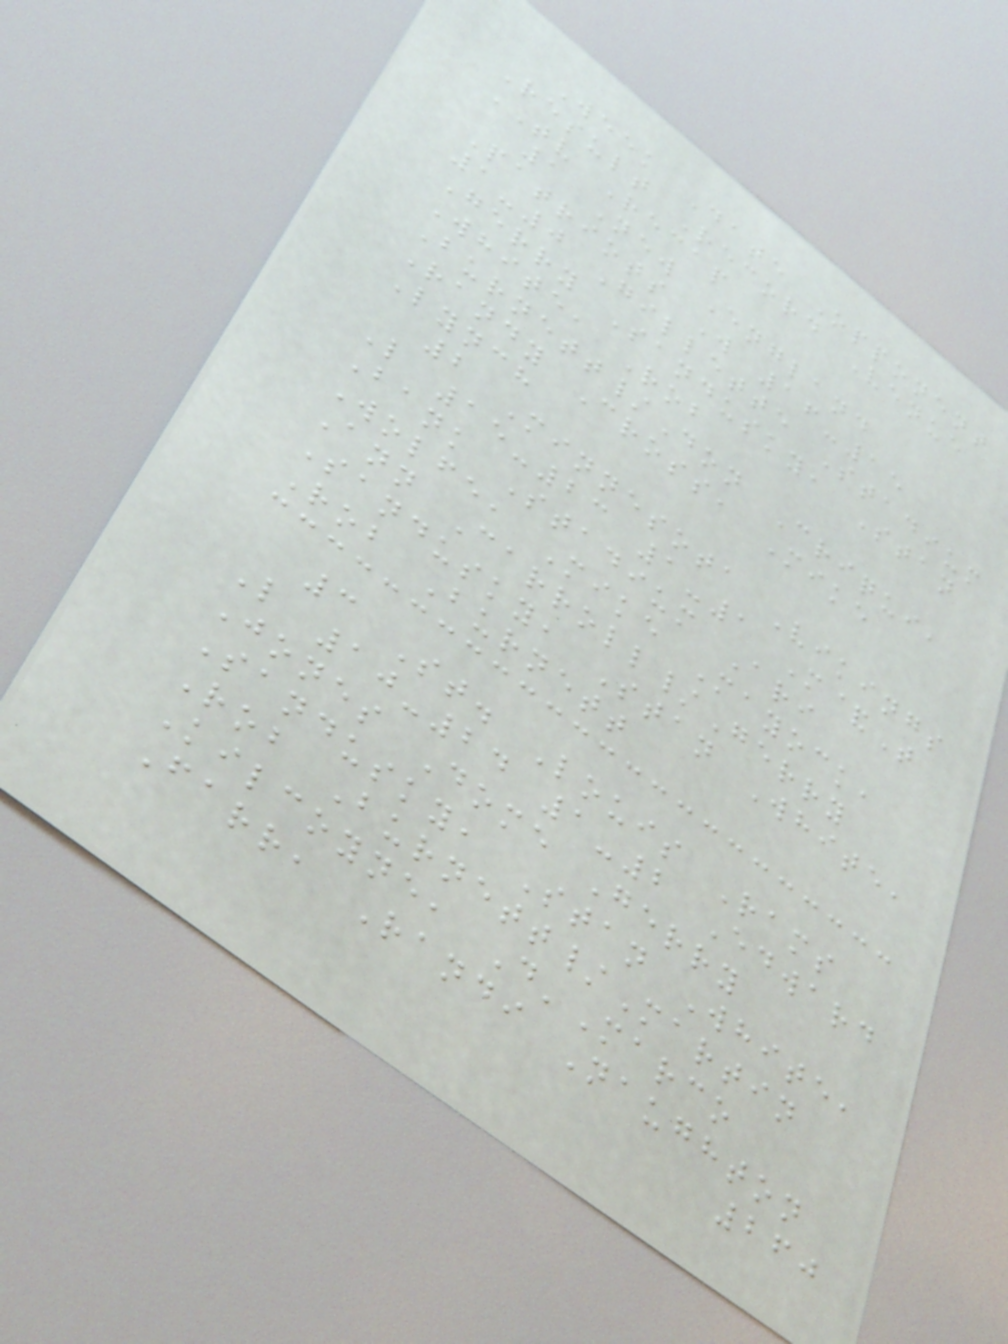Week Date Opponent
Result Record Venue
TV Recap
1 New England
Patriots W 16-15
1-0 Gillette Stadium
Gerry Sandusky, Stan
White, Rob
Burnett/Don Criqui,
Randy Cross, Mike
Lynch
2 Minnesota Vikings
L 15-23 1-1 M&T
Bank Stadium Ari
Wolfe, Mike Mayock,
Ann Carroll/Gerry
Sandusky, Stan White,
Rob Burnett
3 St. Louis Rams
L 10-24 1-2 Edward
Jones Dome Gerry
Sandusky, Stan White,
Rob Burnett/Martin
Kilcoyne, D'Marco
Farr, Randi Naughton
260
